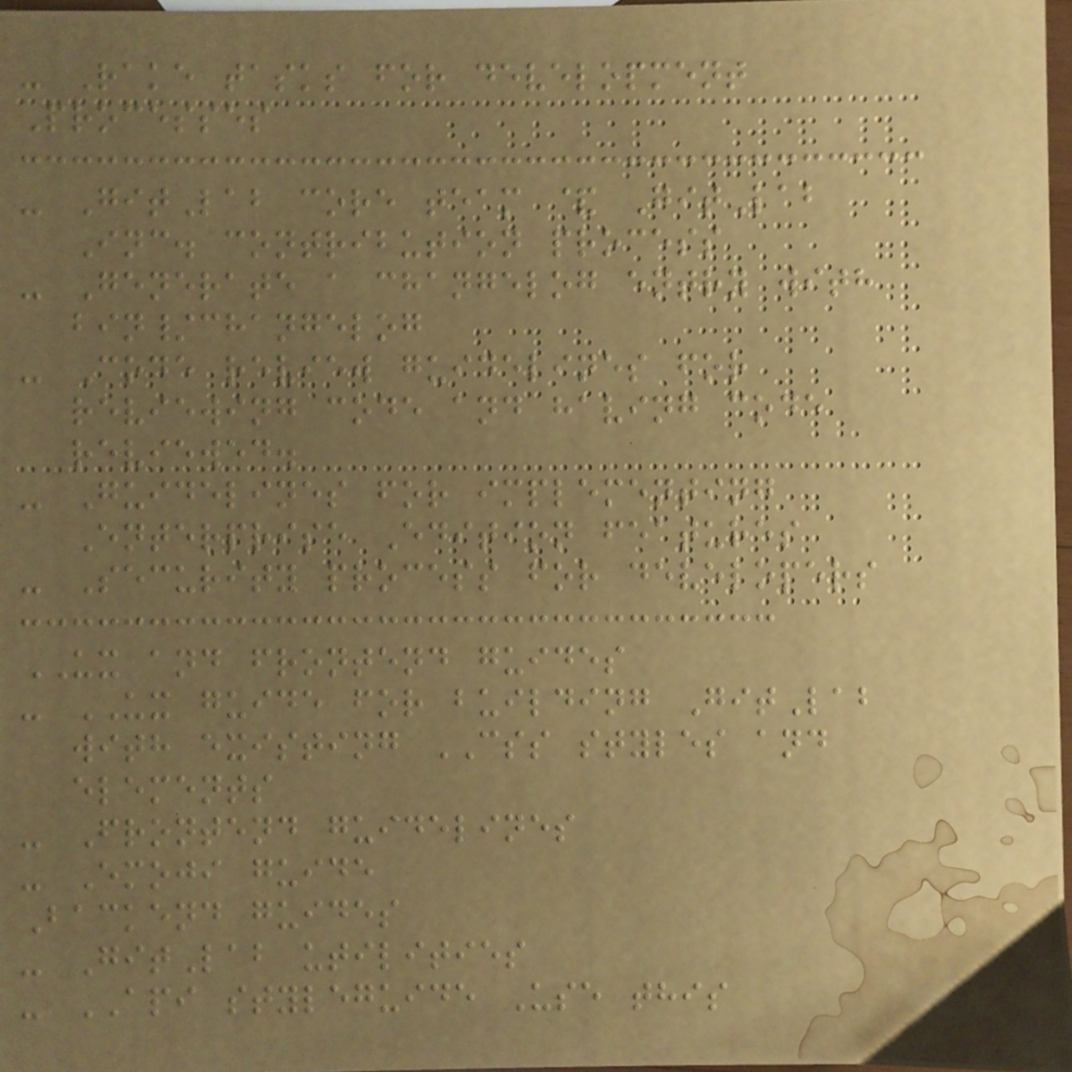- Rake tasks for development
Processes
- GitLab core team & GitLab
Inc. contribution process
- Generate a changelog entry with
bin/changelog
- Code review guidelines for
reviewing code and having code
reviewed.
- Guidelines for implementing
Enterprise Edition features
- Security process for developers
UX and frontend guides
- UX guide for building GitLab
with existing CSS styles and
elements
- Frontend guidelines
- Emoji guide
Backend guides
- GitLab utilities
- API styleguide Use this
